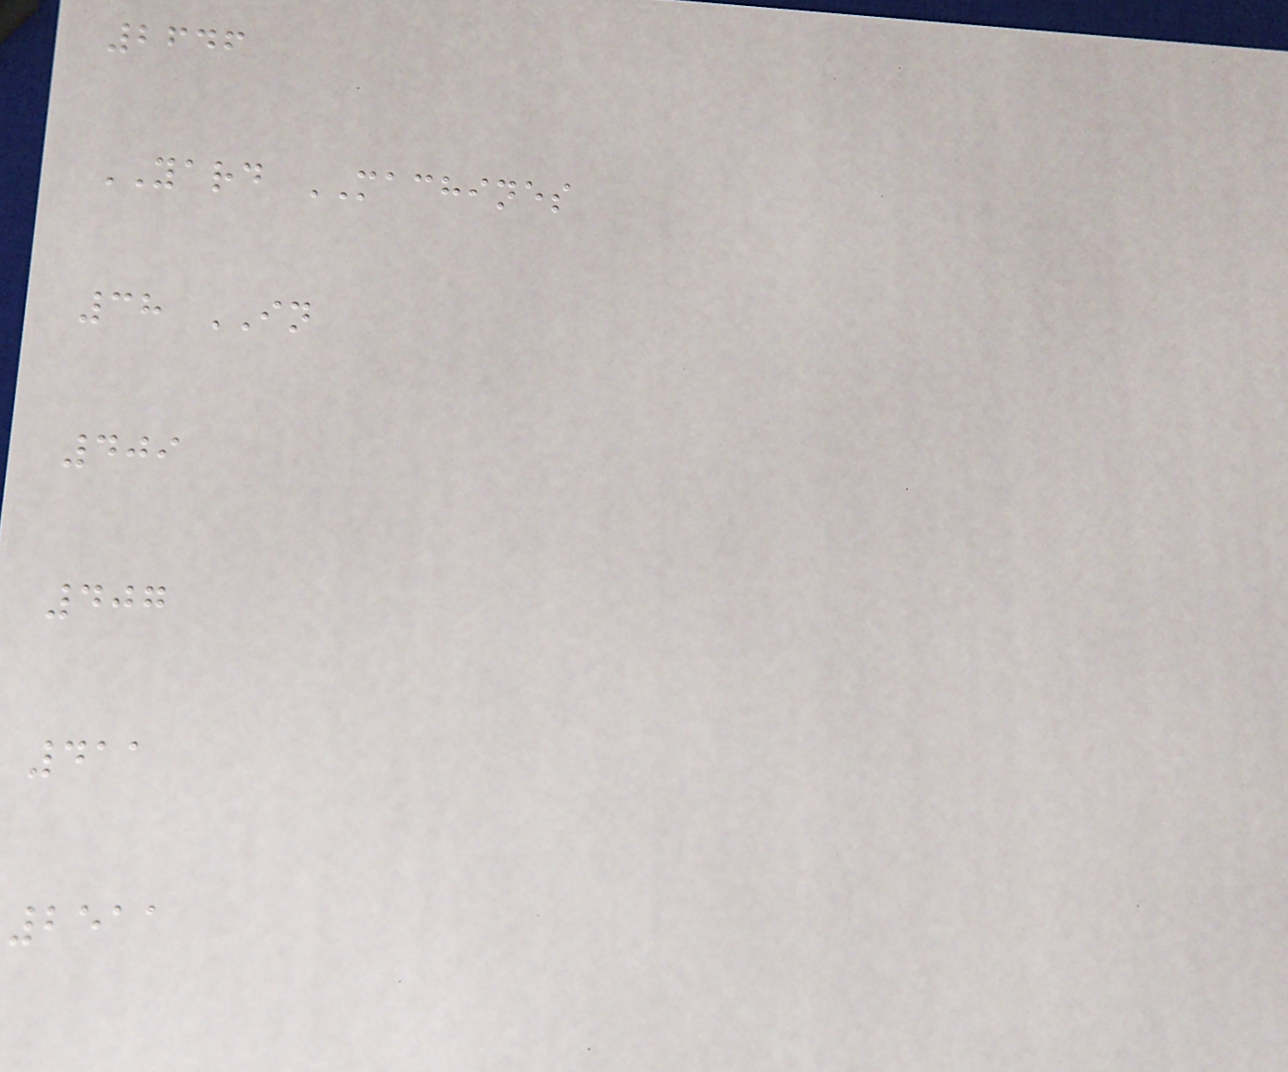2646
YARD MACHINES
38 IN
409
407
411
2511
